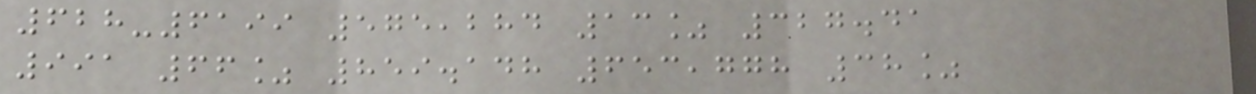628-6199 575,284 13% 327.41
991 66% 859.148 653,778 38%
